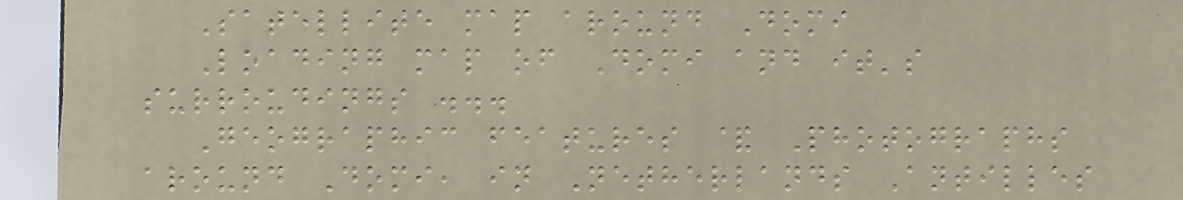Satellite map around Domi
Loading map of Domi and it's
surroudings ...
Geographic features & Photographs
around Domi, in Netherlands Antilles
